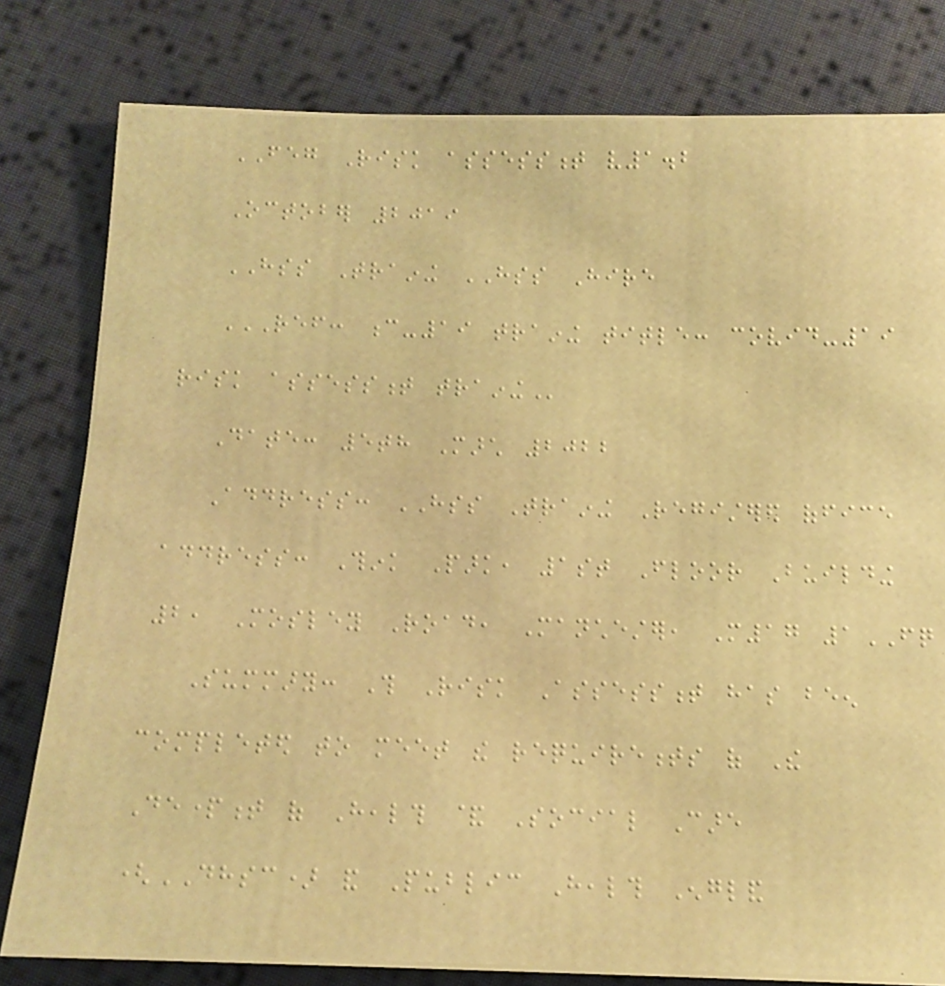FEG Risk assessment v1.2
October 2019
HSS Training HSS Hire
REF: C-19 TRAINING TITLE: COVID-19
RISK ASSESSMENT TRAINING
Date: 5th March 2022
Address: HSS Training Registered office
address: Think Park, 1st Floor Building
2, Mosley Road, Manchester, M17 1FQ
Summary: This Risk Assessment has been
completed to meet the requirements of The
Department of Health & Social Care
(DHSC) and Public Health England
